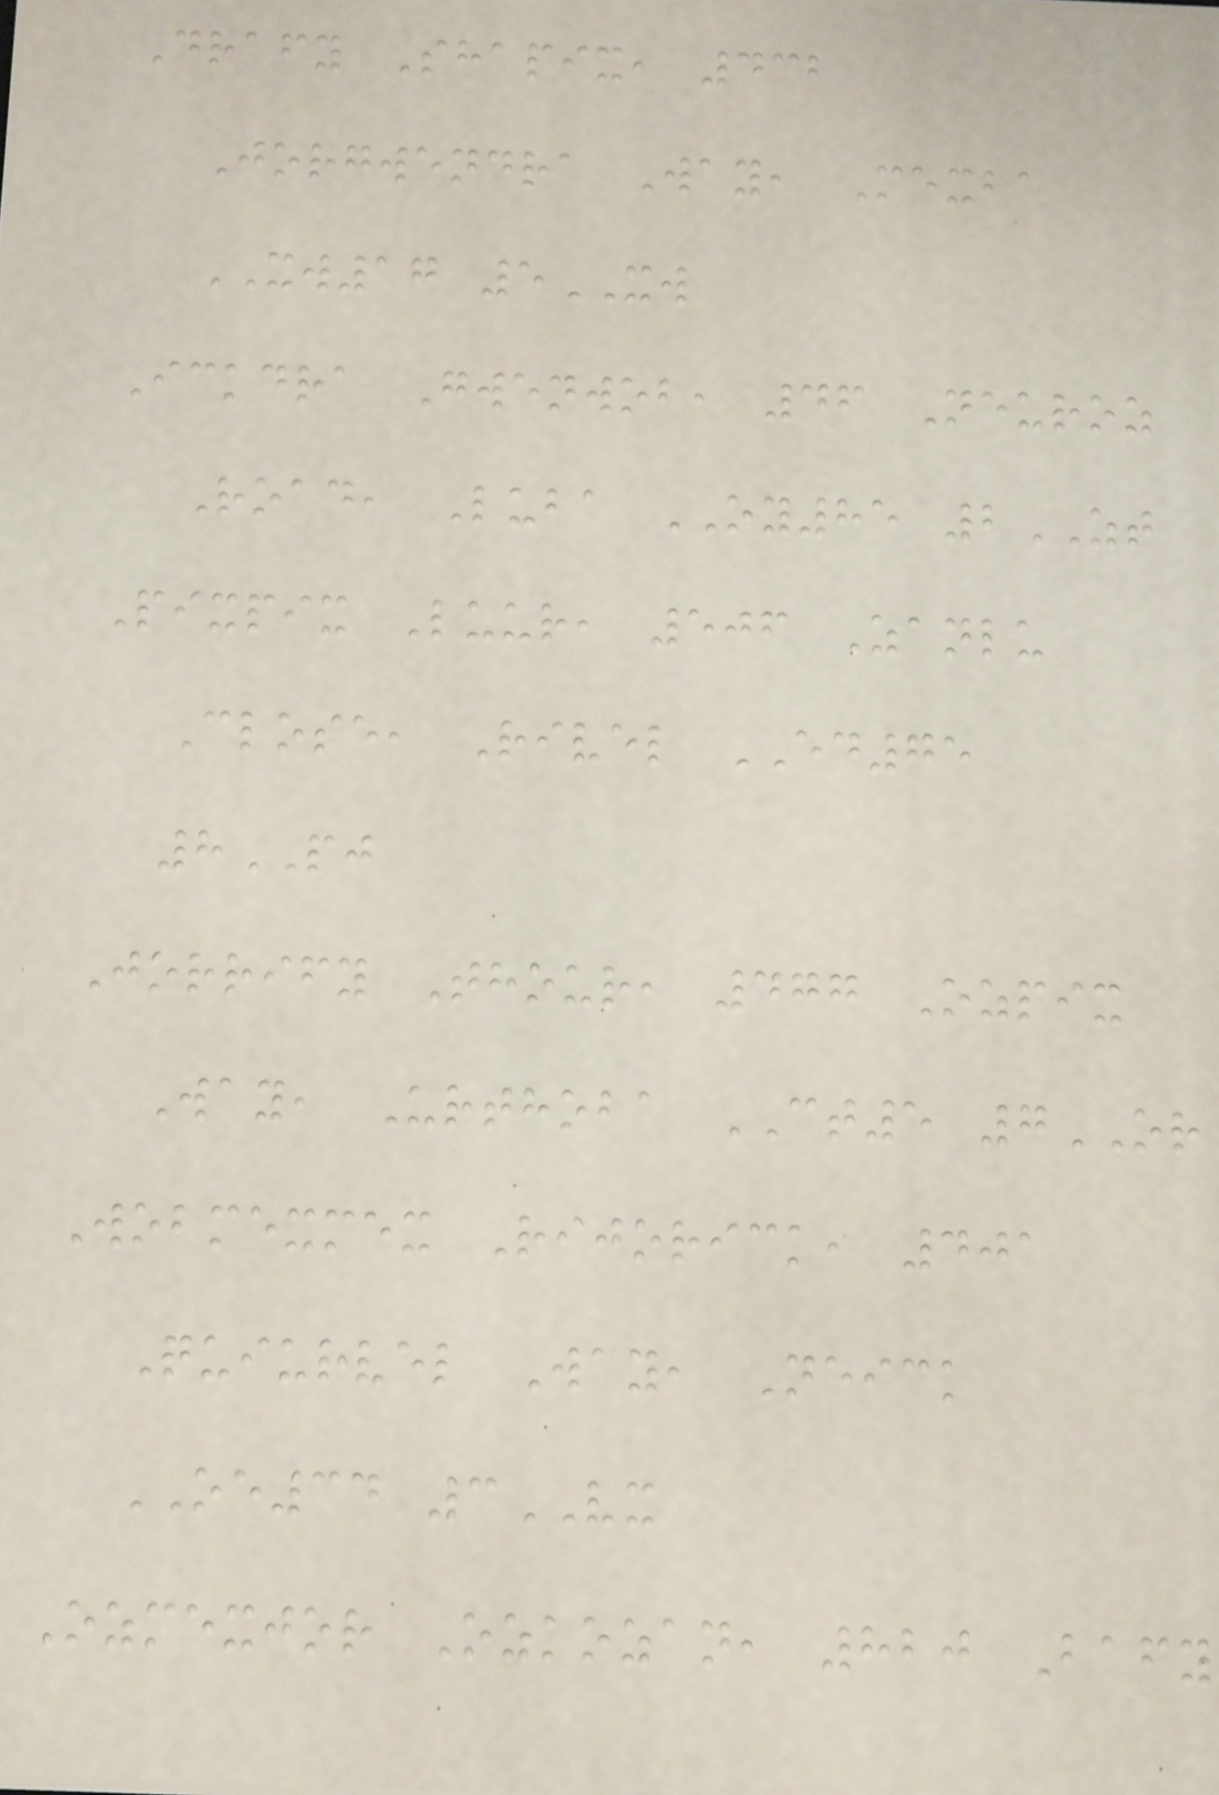Drafy Shapix, 432
Jorgwendra Way, Mexba
XW17 5XW
Ickdra Gwenwob, 46 Neuroz
Road, Luba OY85 2ZT
Pixpix Luur, 506 Zanlu
Close, Rivel ED75
8PJ
Jorrify Thour, 477 Ozpix
Way, Urthoba CT5 7OR
Wobmexmex Rijorick, 401
Quiurvel Way, Neick
OE34 3VX
Ozmexjor Ozkozan, 820 Bafy
